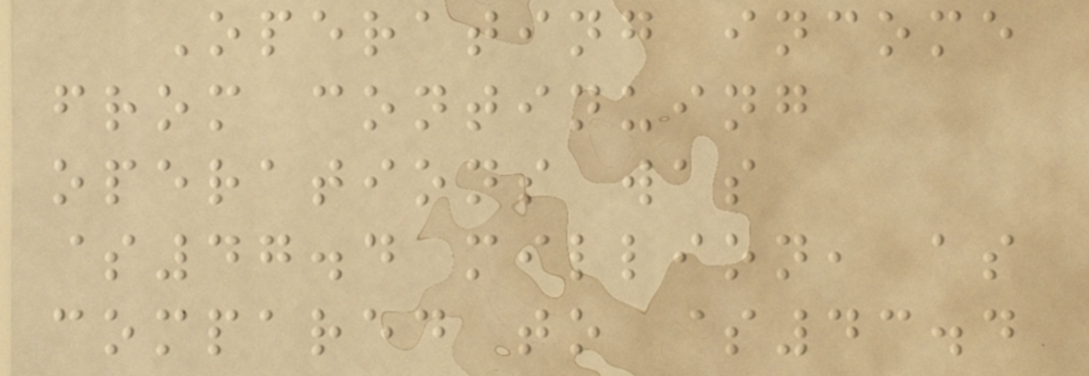Operating income
from continuing
operations was
$47.4 million, as
compared to $43.4
